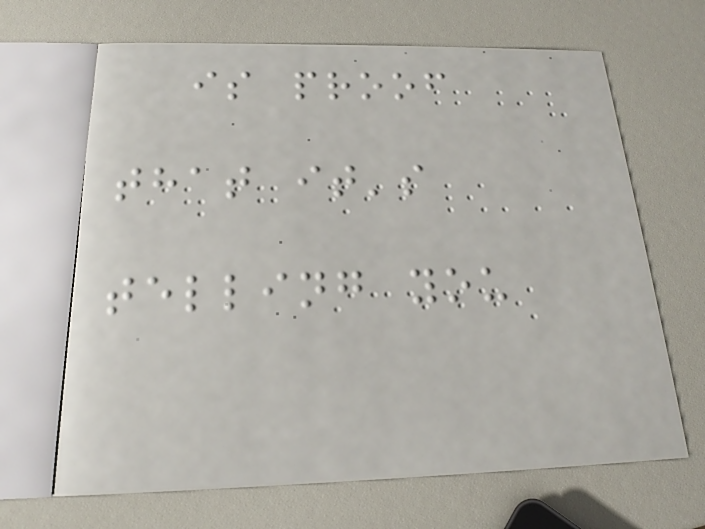is proof
that it's
telling you
